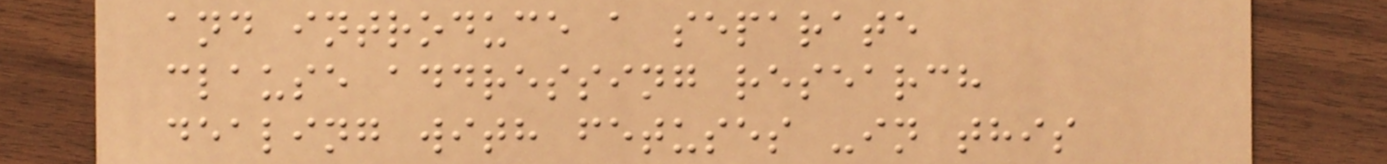and introduce a separate
clause addressing research
dealing with fetuses -in this
